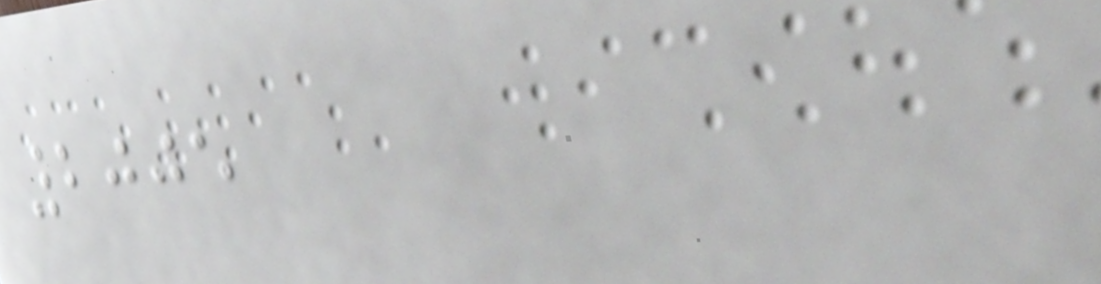2005
